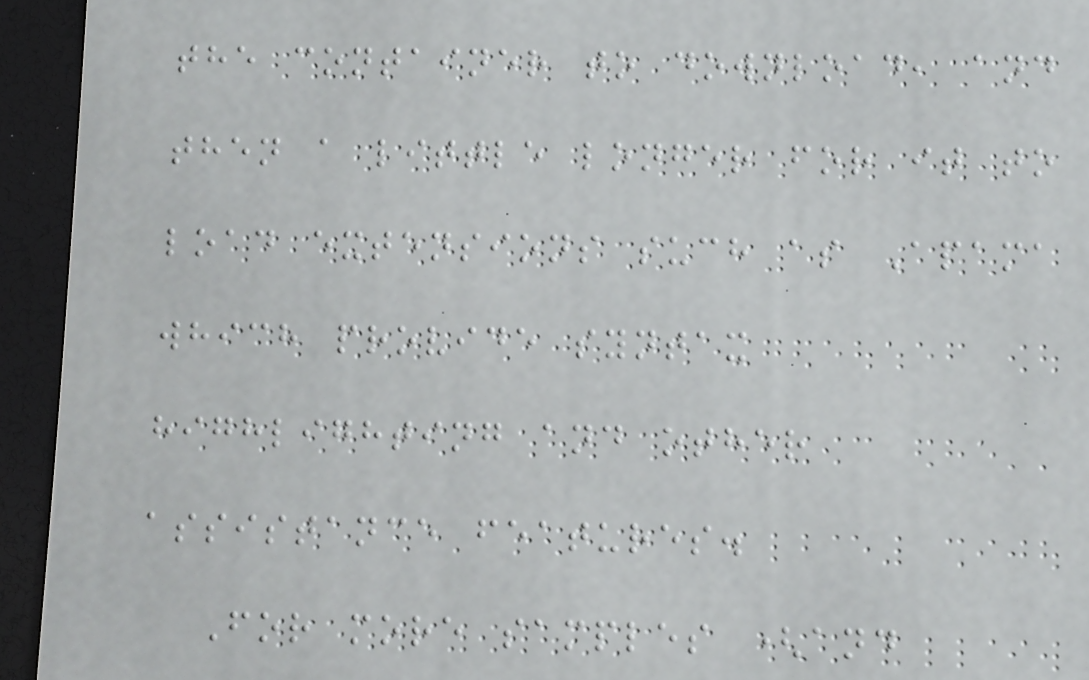the container to download, and
then a little longer for it to
load extensions such as Apama
which provide syntax
highlighting and other
assistance features.
For more samples (and
